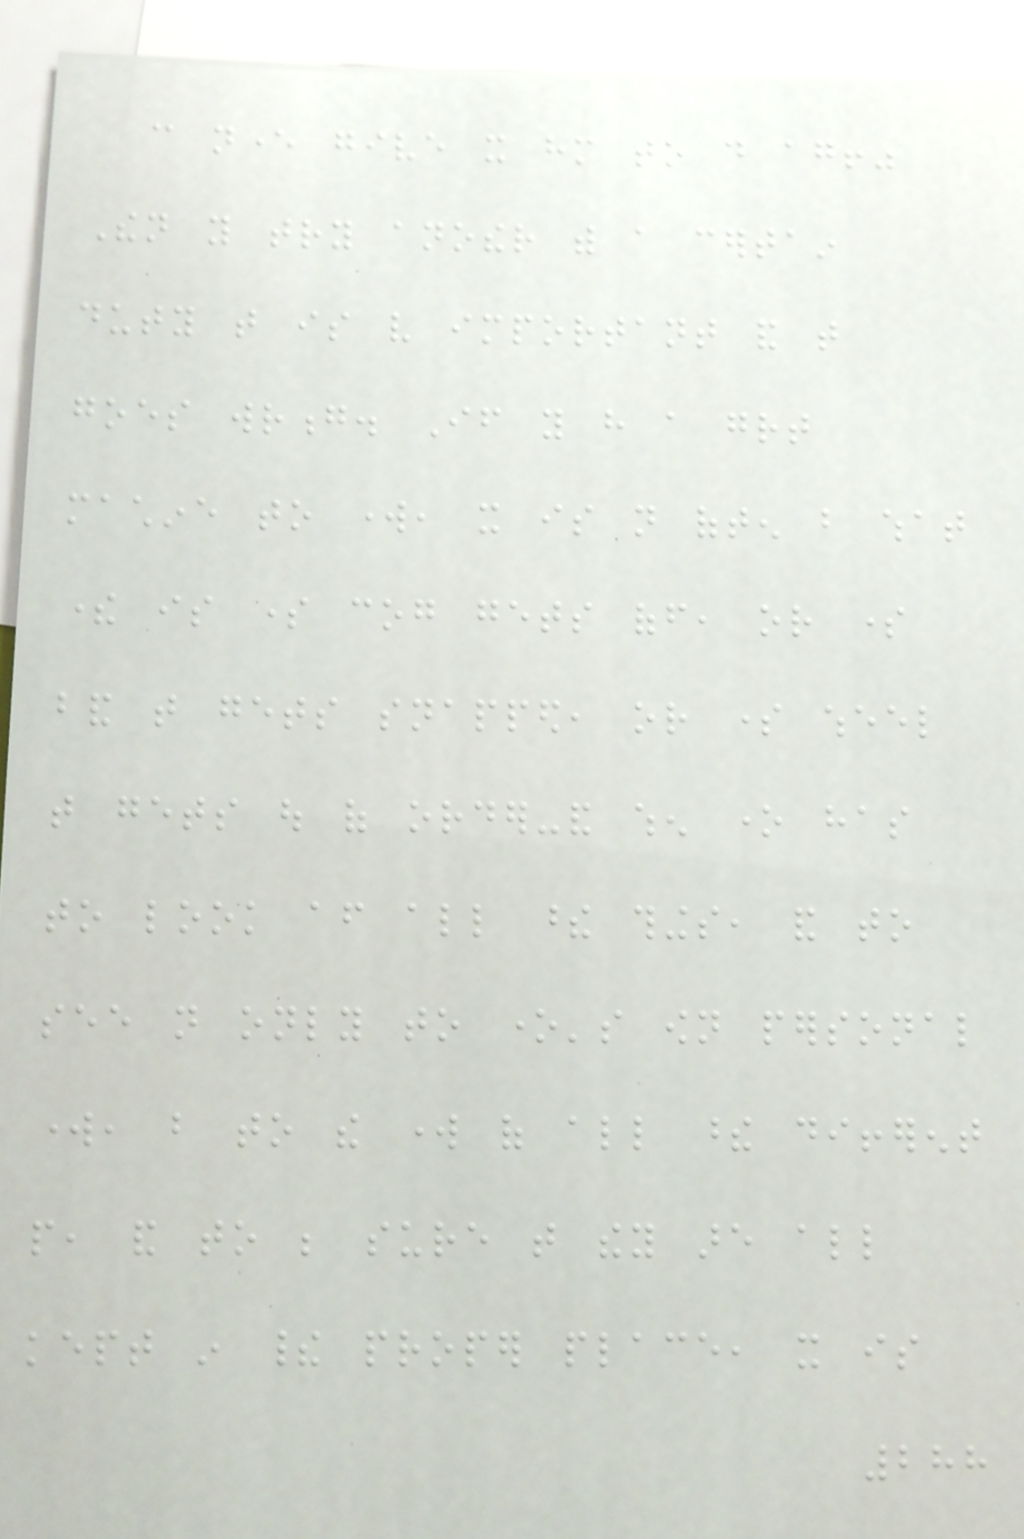can never give it him to do again!"
Then you try another with a certain
duty that is very important and that
goes wrong. If you have a great
machine to work, it is not often but what
there is some cog gets off, or some
band that gets snapped, or some wheel
that gets out of order-and when one has
to look after all these things, and to
see not only to one's own personal
work, but to the work of all these different
people, and to be sure that they are all
kept in their proper place, it is
288
